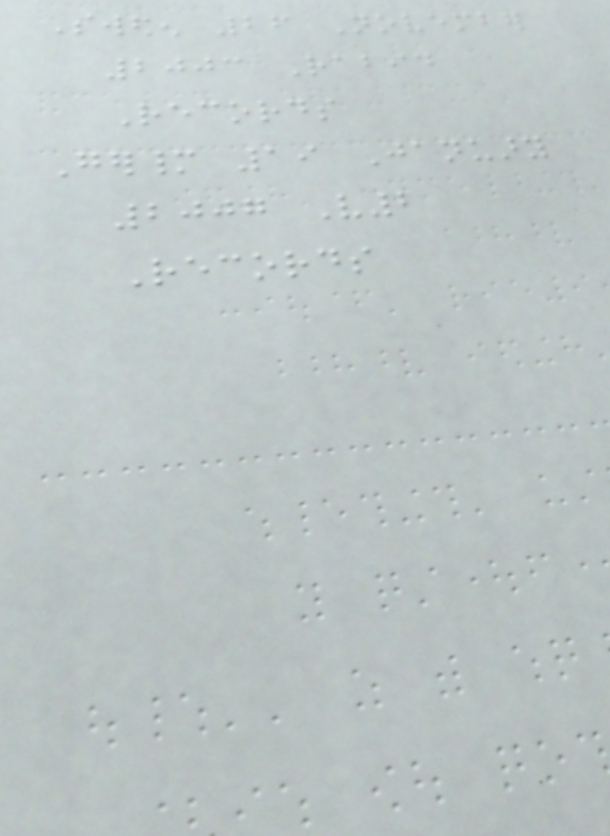Sweden 26 November
2003 Rabid
Records
Germany 19 January
2007 V2
Records
